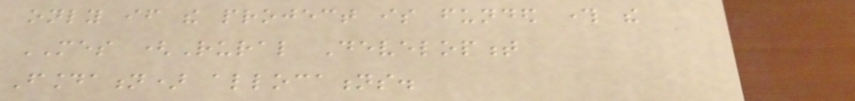only if the project is funded through the
MES (Rural Development
Foundation) allocations.
